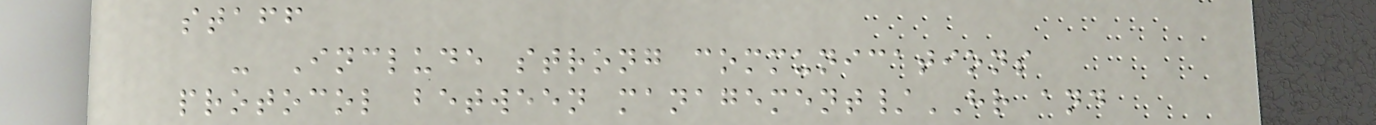staff
- Include strong communications
protocol between management/HR and
